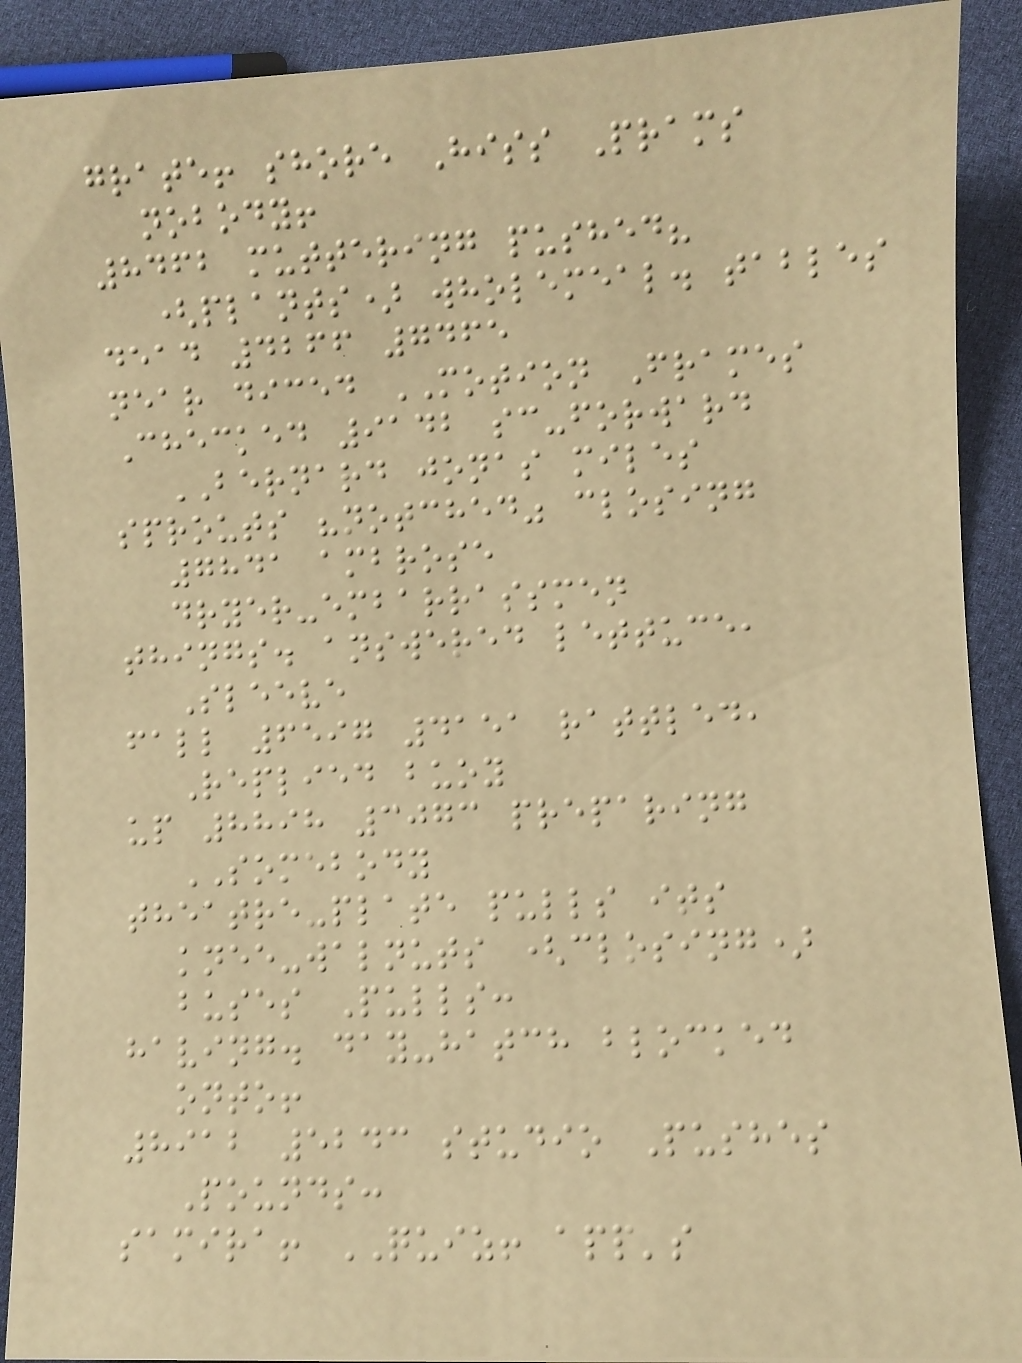grate! shore Hiss Prams
nobody!
8462 muttering pushed?
(plants) wholemeal. tables
dead 4266 7465
near diced MOTION Frames
Checked 9142 sc-forward
BERNARD jonas miles
sprouts "notched" closing
7841 ambrose
dryer-embarrassmen
things. answered lettuce,
Sleeve
fall 6597 4151 rattled,
Replied buoy
up 8898 3073 preparing
SOMEBODY
theatre-plate pulls its
knee-walnuts (closing)
buses Pulls:
having. day-hatch blocked
onto!
8912 5243 studio Pushes
Pounds:
samira! QUIZ! app's
